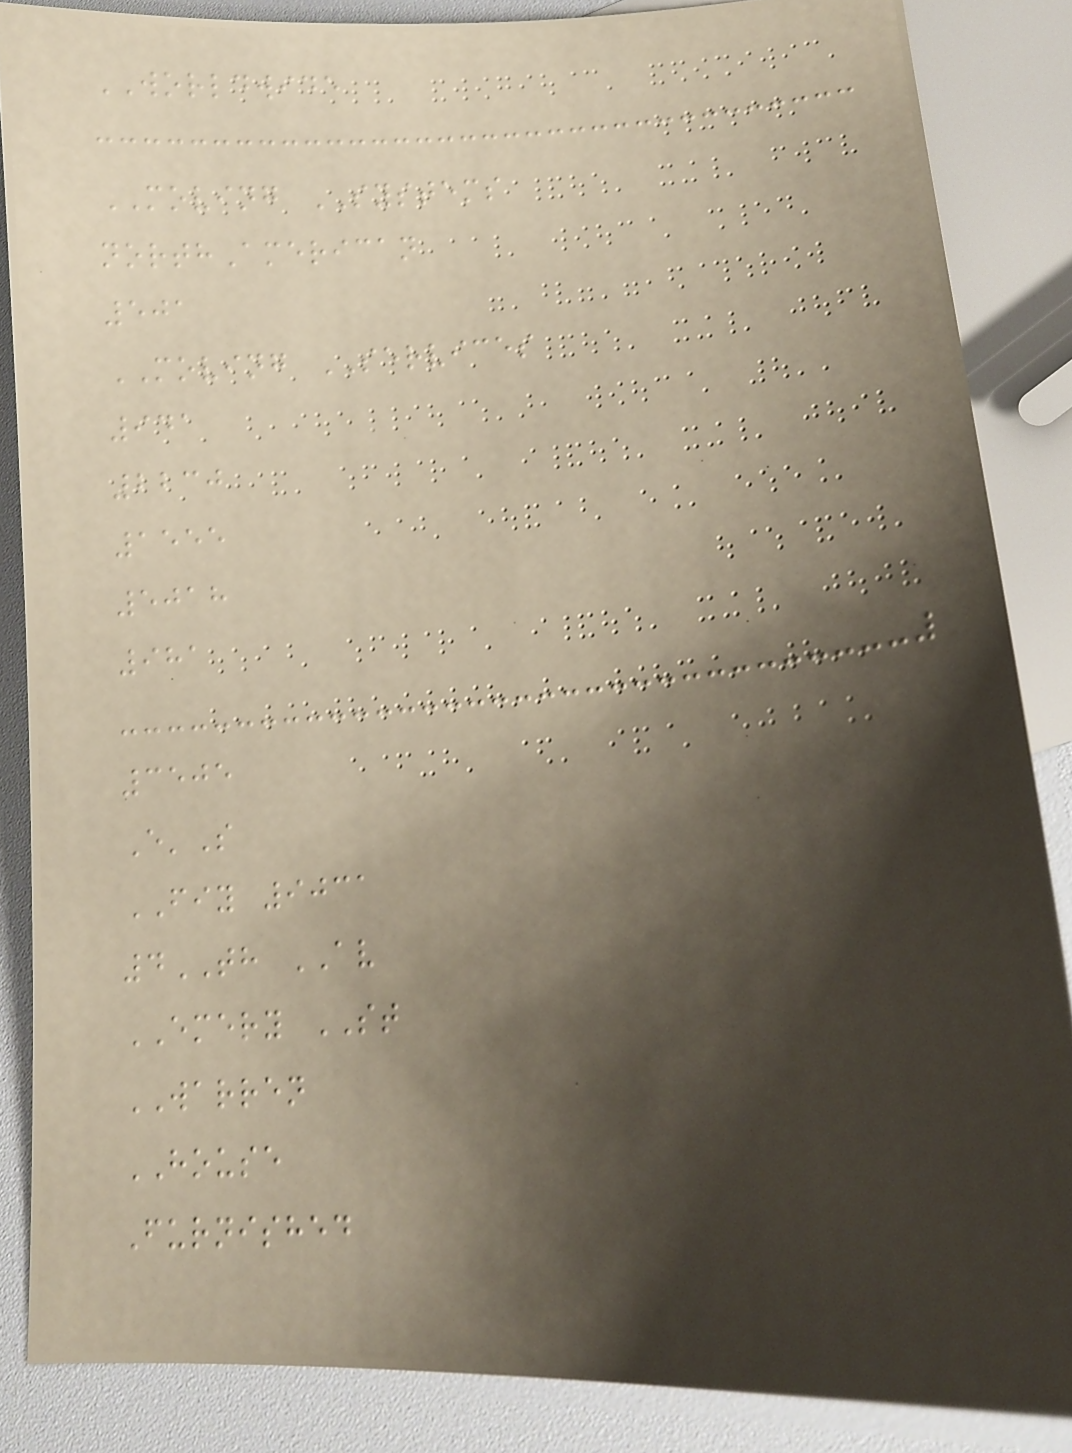WORLDWIDE
MOVING SYSTEMS
northAmerican
501
MOVING SERVICES
941
2230
1555
5018
981
3505
E'S
FIY 9031
4TH AV
EMERY ST
WARREN
HOUSE
Furnished
